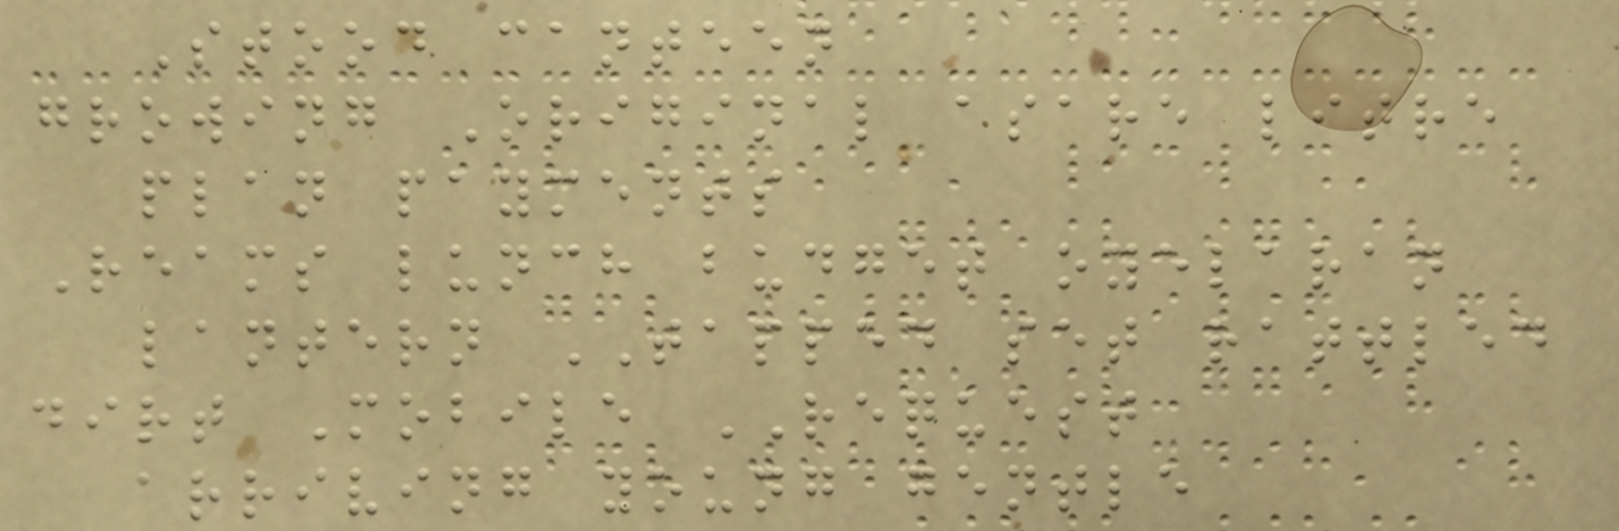Stood canteen
growing Original asare litre
plan payments
Reams lunch budget oyelaran
lantern TAPPED set rattled
dirt Mobile REQUEST
arriving young gentle
